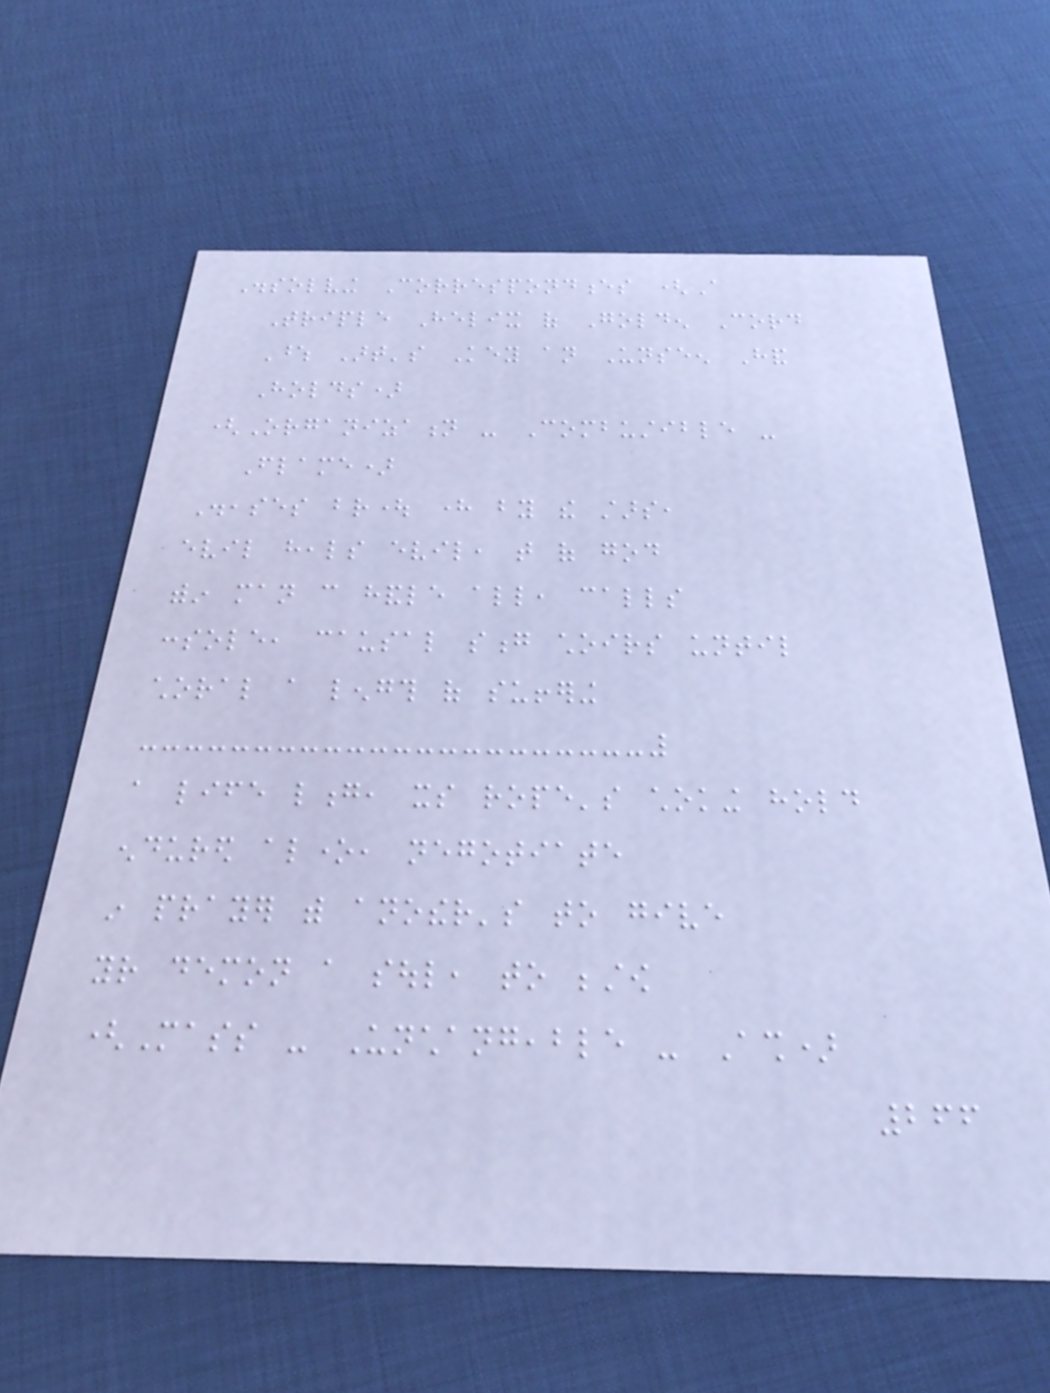Dissolving Correspondences (A
Triple Helix of Golden Cord
Whose Art's Key an Unseen Hand
Holds)
(Organization - Combustible -
Flame)
Diseases brought here by the stars,
evil heals evil, that of god
within man can handle all, calls
console, causal song choirs until
choral a length of suffering
a life long, its rope's choking hold
endured alone, negotiate
in prayer with another's to give
your demon a soul, to bestow
(Mass - Unchangeable - Ash)
266
